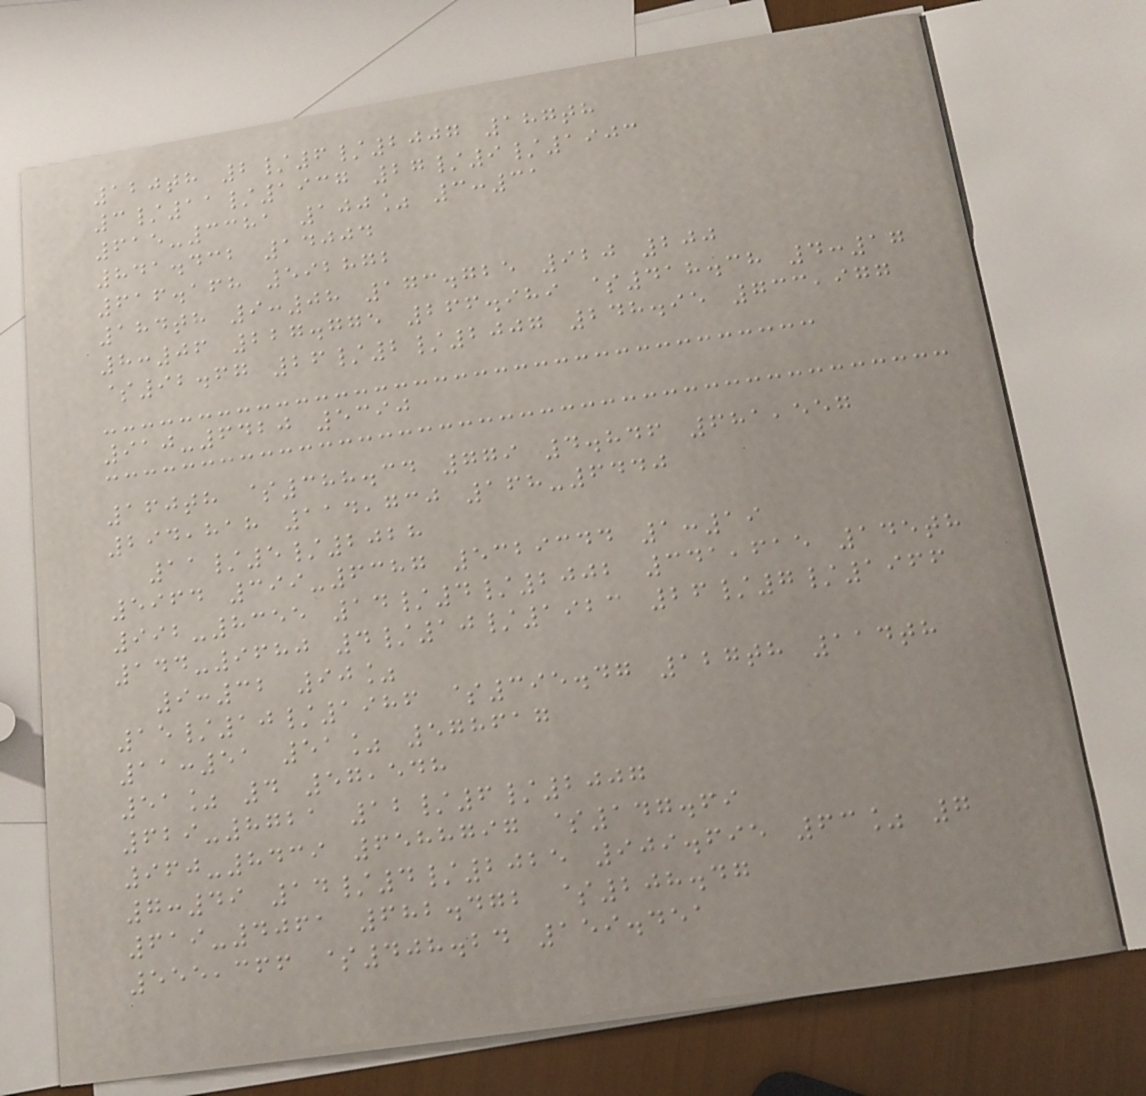120th 2/6/2007 187th
3/11/1937 27/9/1903
615-3381 100% 3:31
841.432 14004
616.168 592872
184th 9:08 173.725 920 200
8:06 227.775 266.989 $418.38 4:17
$92.67 26/2/2007 248.95 733,977
910-6420 5390
160th $388.34 779 4.846 681,557
294,818 114,730 168-6440
11/5/2028
5964 399-6387 5329344 1:19
992-8355 14/4/2002 341,615 145th
144-9680 4/10/1923 26/7/1966
9:32 90%
15/10/1986 $395.47 127th 114th
11:51 51% 578617
51% 4 57,548
629-8721 12/6/2007
960-8439 6588797 $147.69
7:49 14/4/2025 909.695 63% 7
619-4061 682.472 $208.47
555,366 $408.24 159.451
